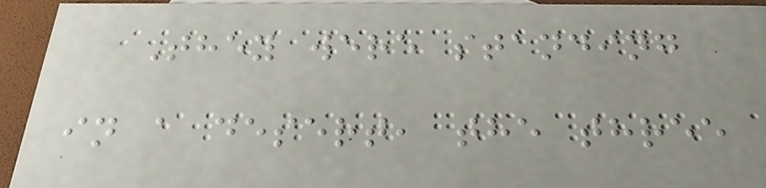They were standing
in a desert, the three
